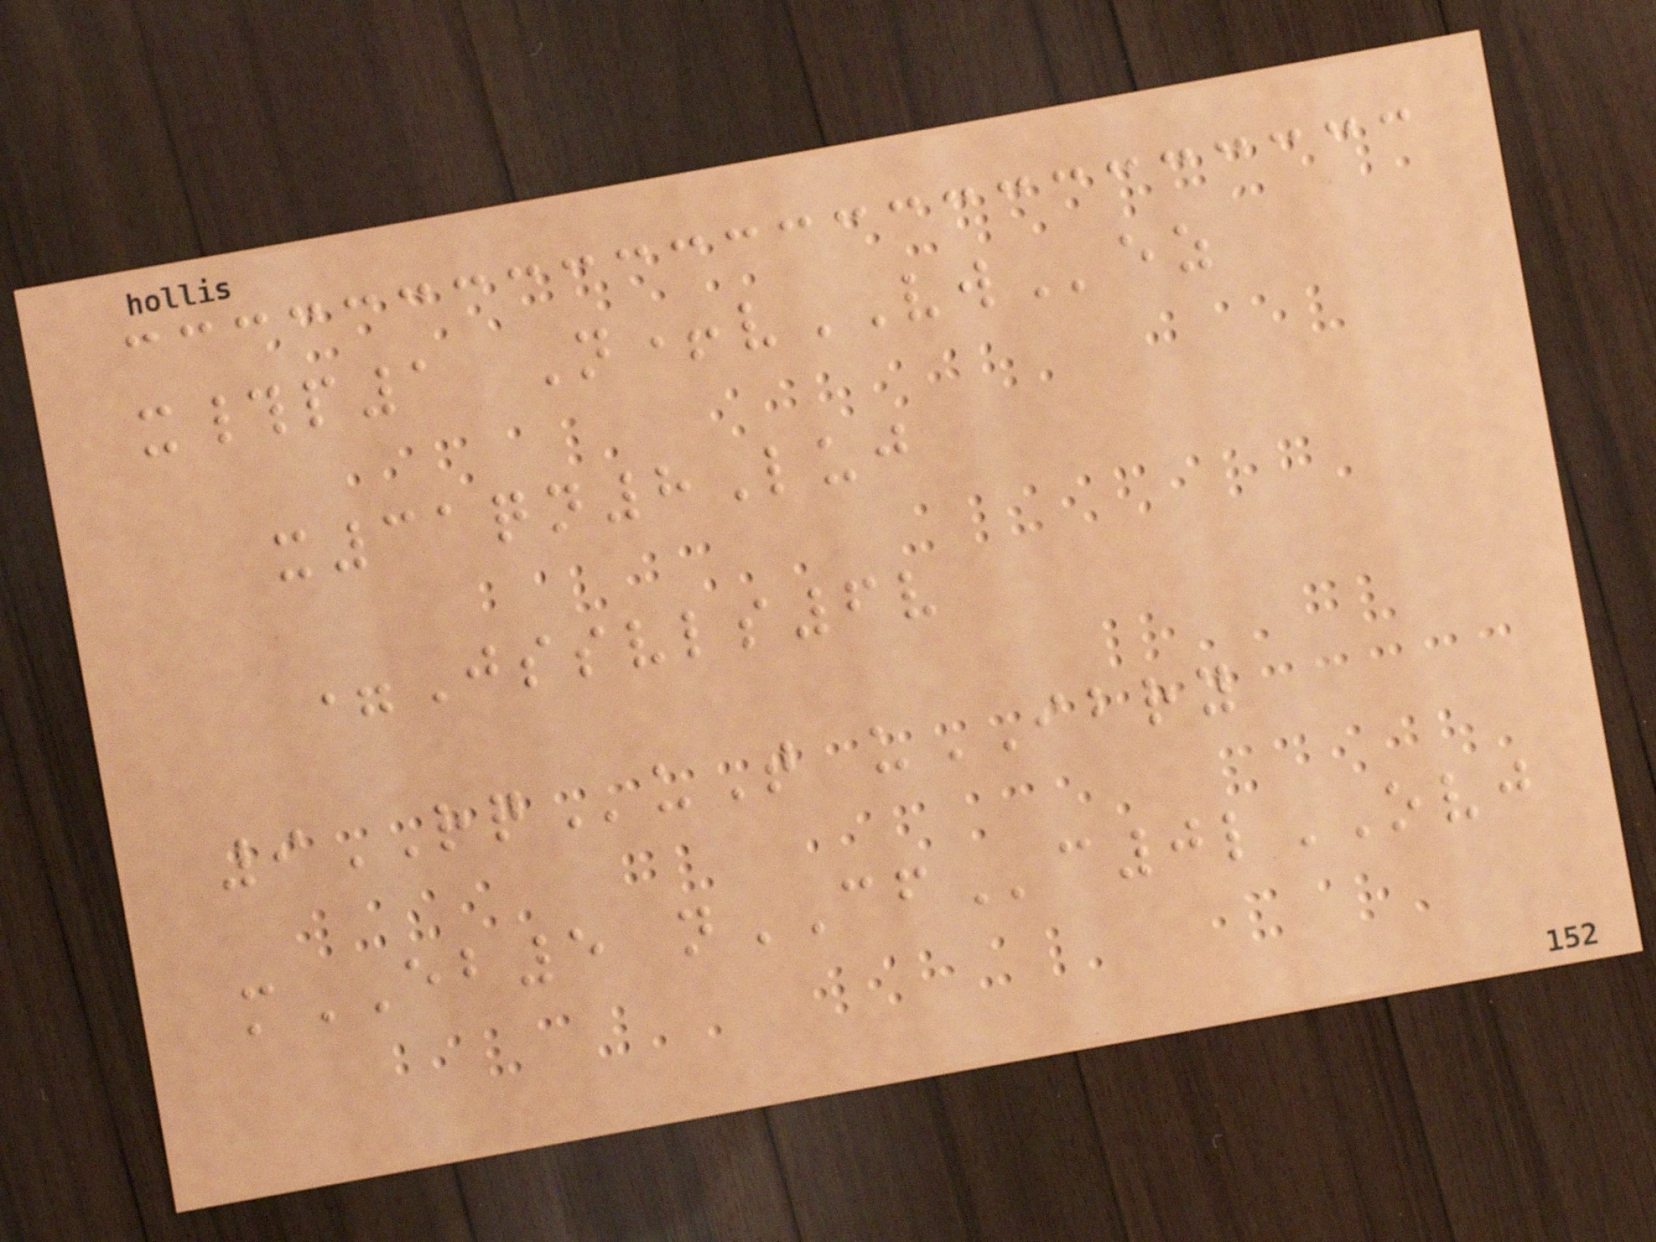x#p1 N+vVWez
x31qn8Luj
=Jssvls6v
9RQuT uIBRY
mEB5 nCFc0lOVJ
